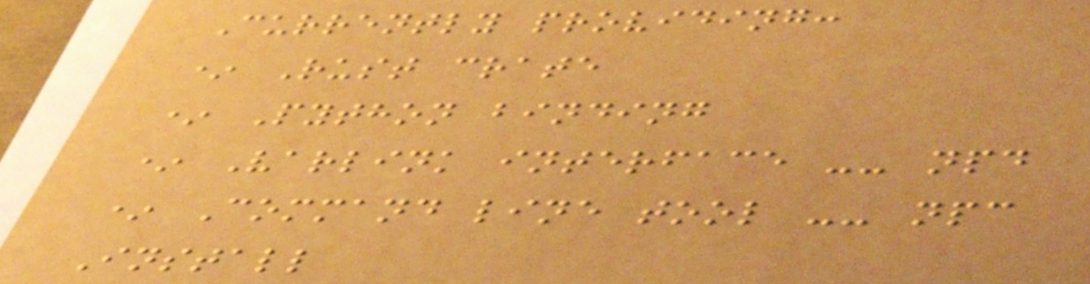Currently providing:
* Rust crate
* Python binding
* Varlink interface -- npd
* Command line tool -- npc
Install
